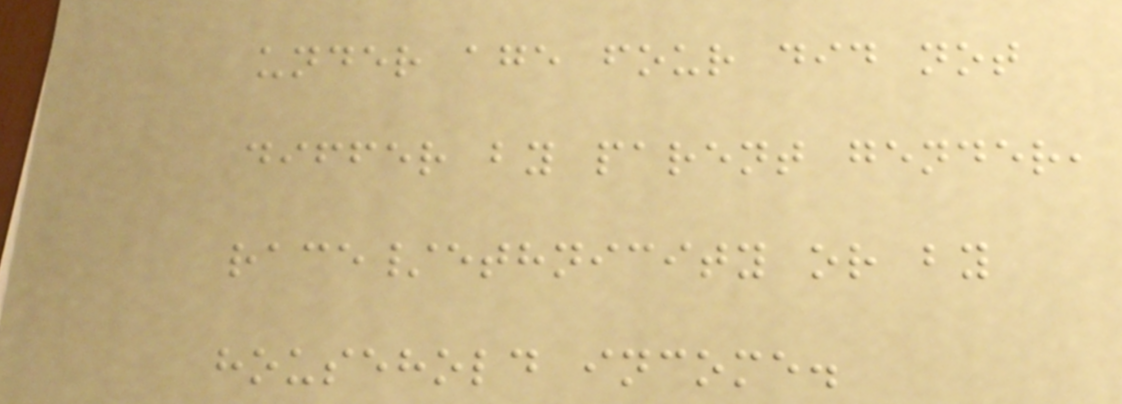under age four did not
differ by parent gender,
race/ethnicity or by
household income.
